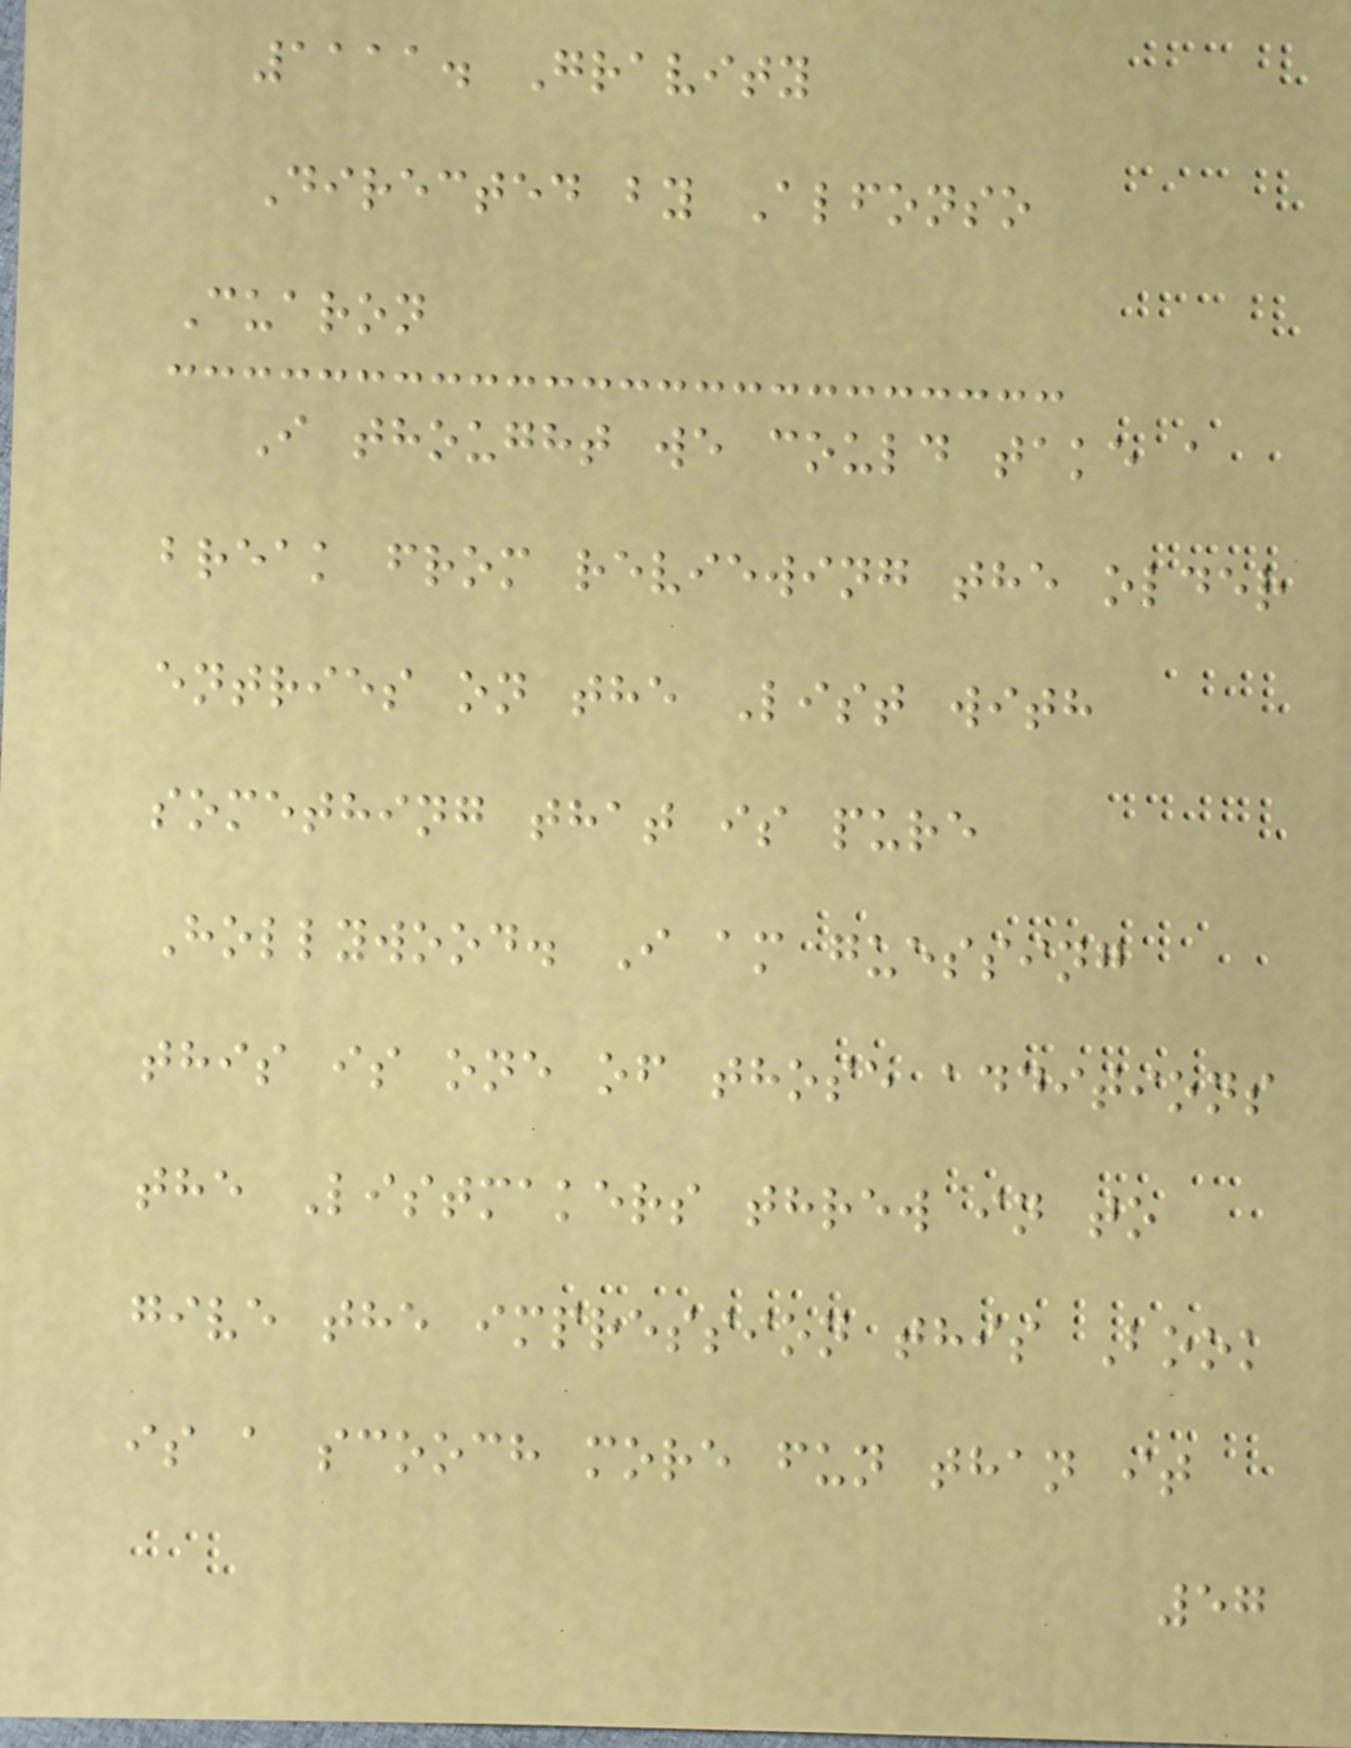1111. Gravity
Directed by Alfonso
Cuaron
I thought we could take a
break from reviewing the older
entries on the List with
something that is pure
Hollywood. I am guessing
this is one of those additions
the Listmakers threw in to
give the impression this Book
is a scooch more fun than it
57
